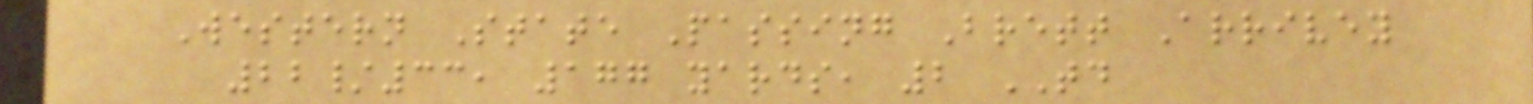Western State Passing Brett Arrivey
22/33, 177 yards, 2 TD
